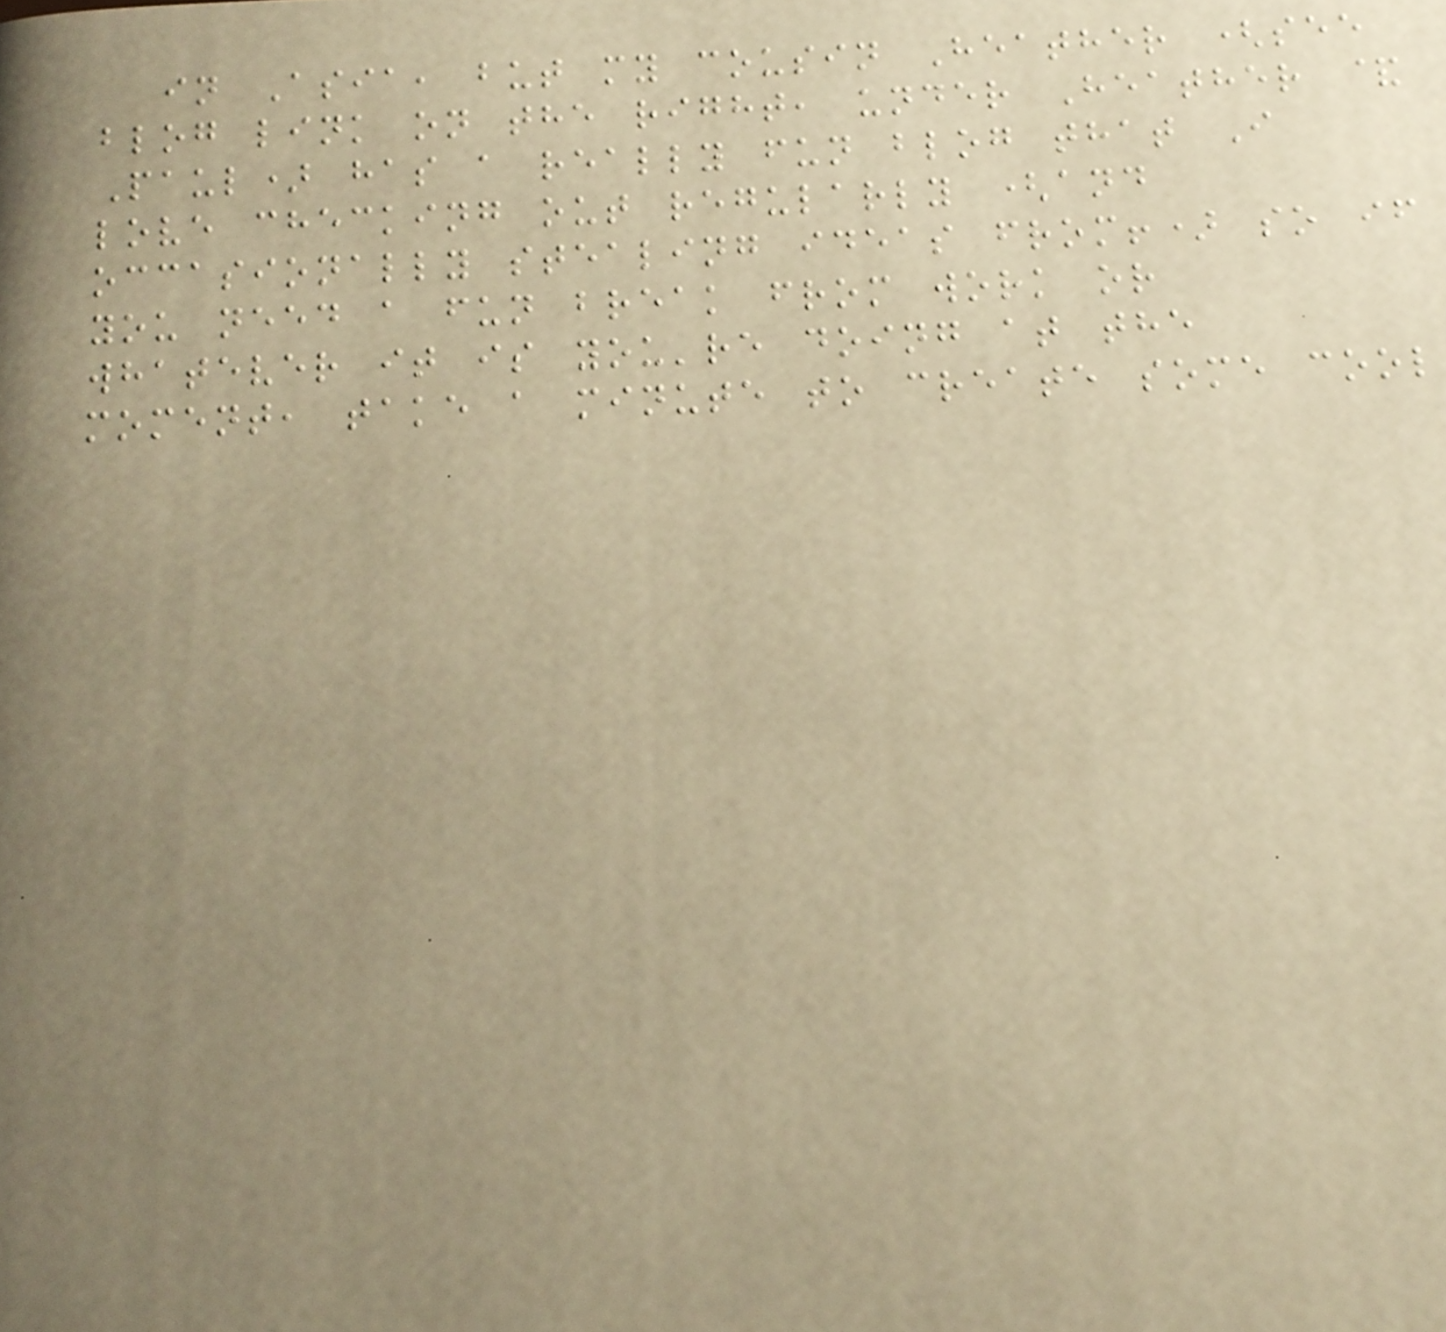in Asia, but my cousin Heather (see
blog link on the right, under Heather &
Paul) has a really fun blog that I
love checking out regularly (and
occasionally stealing ideas from!) so if
you need a fun break from work or
whatever it is you're doing at the
moment, take a minute to create some cool
